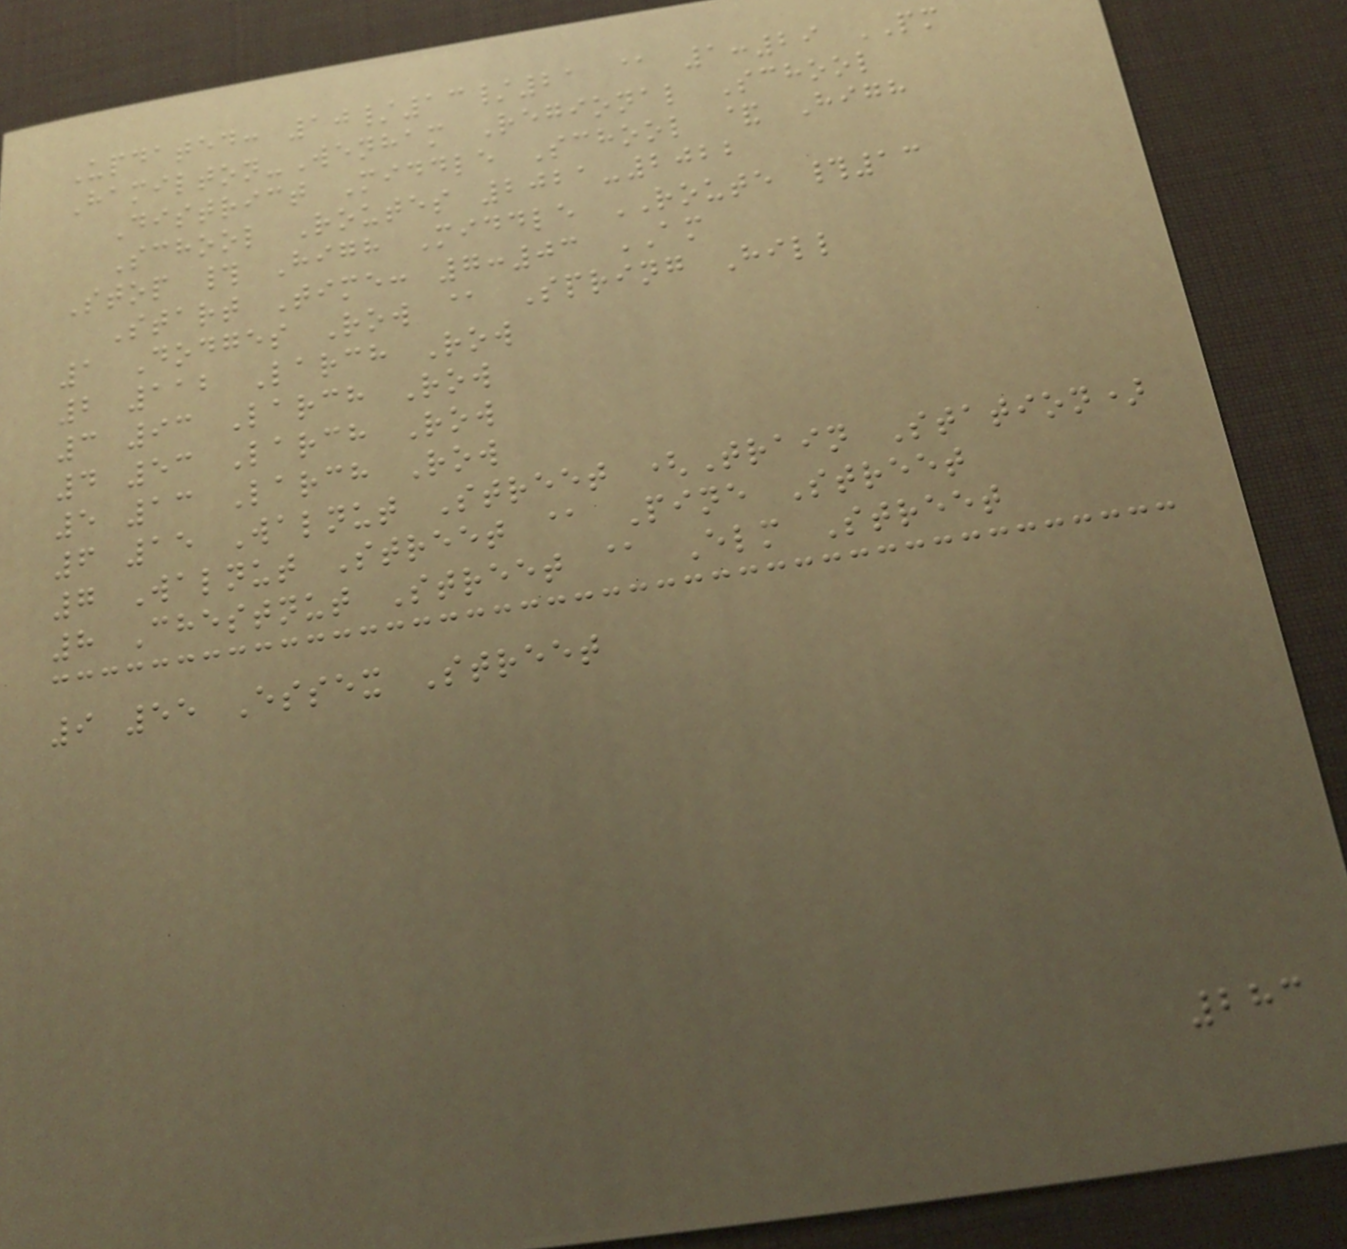Updated: 10/13/21 @ 1:29 PM
Hamilton-Wenham Regional School
District Middle School & High
School Routes 2021-2022
Stop # High Middle ROUTE #13
Start Time: 7:03 AM
1 Dodges Row @ Spring Hill
2 112 Larch Row
3 93 Larch Row
4 53 Larch Row
5 13 Larch Row
6 15 Walnut Street (Train Station)
7 Walnut Street @ Pine Street
8 Chestnut Street @ Elm Street
9 55 Essex Street
283
